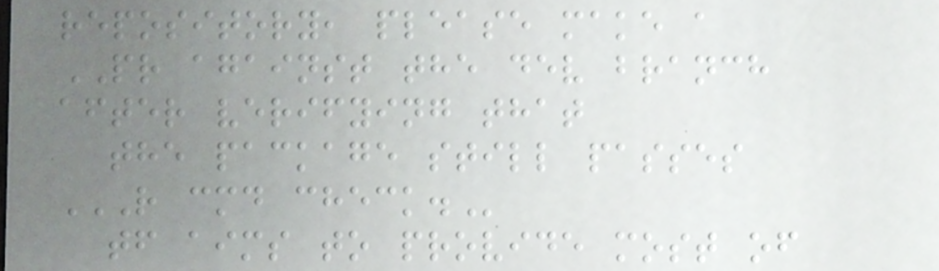repository, please make a
PR against the dev branch
after verifying that
the package still passes
R CMD CHECK.
tf aims to provide most of
